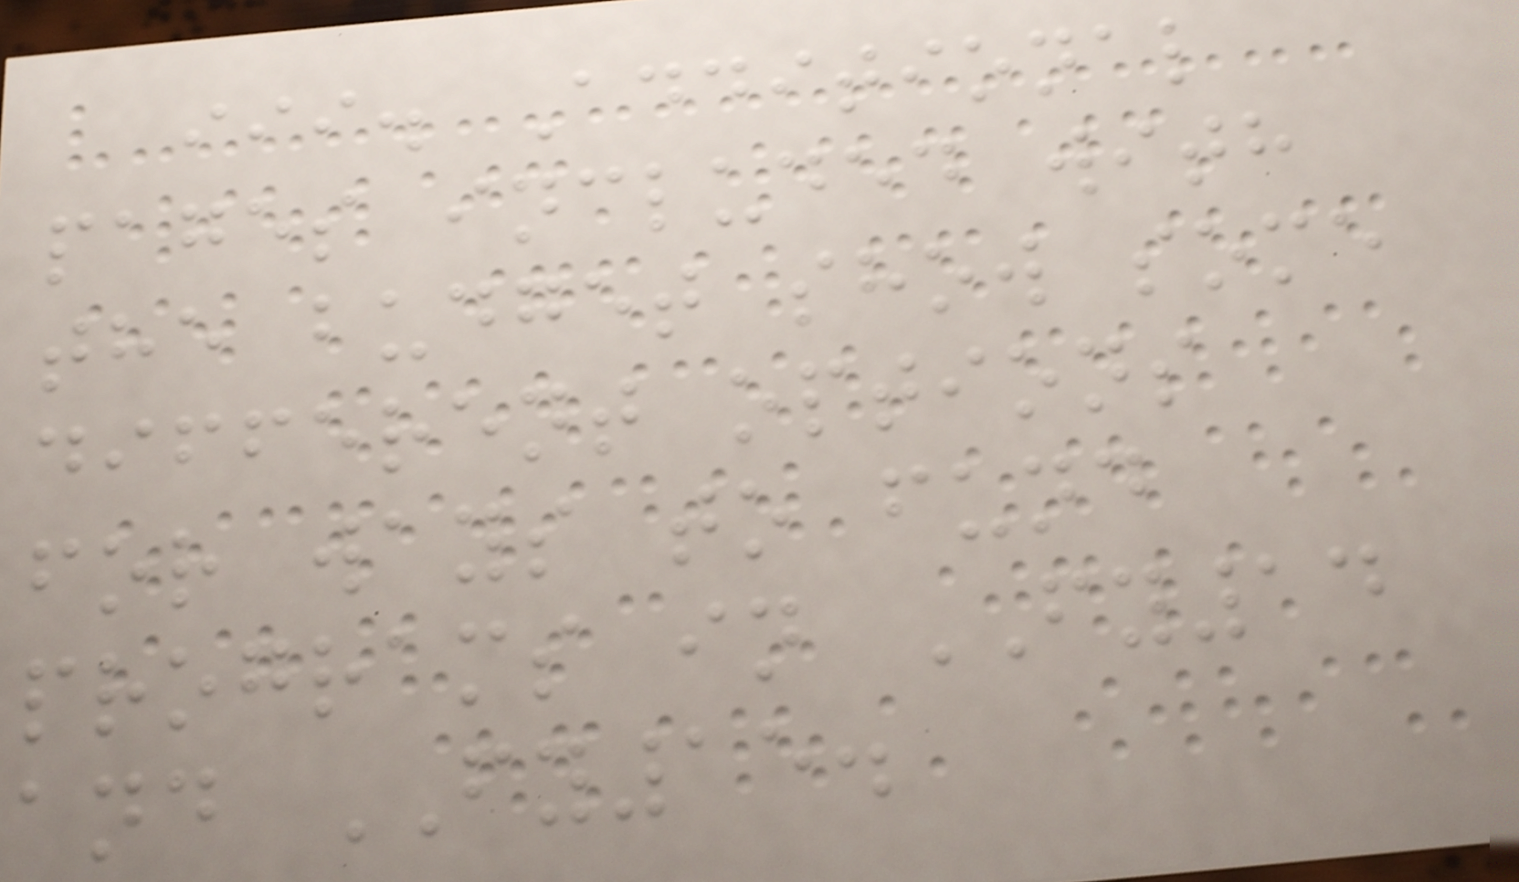iii. Additional
pages included with
the budget show some
different options
for ways to fund
programs in FY14
and FY15.
